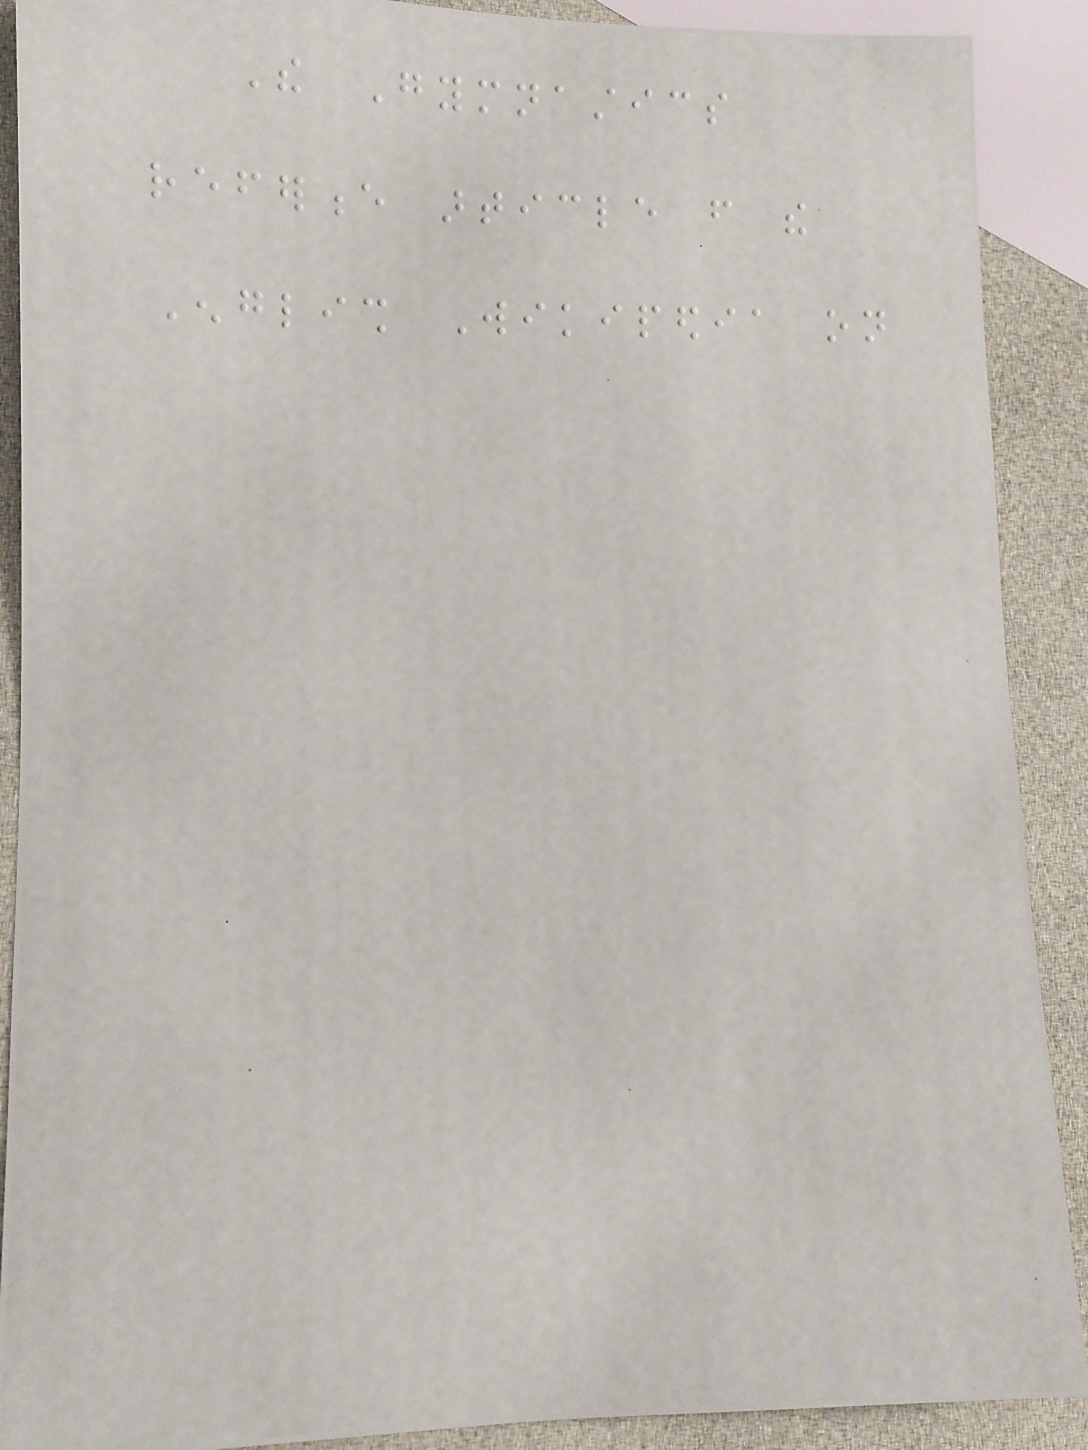The Gymnastics
reference article from the
English Wikipedia on
